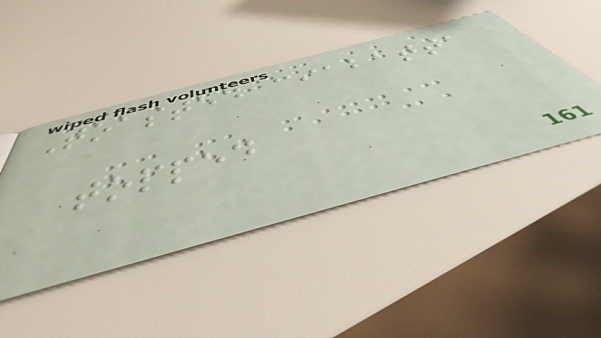Toasted ciabatta
topped
